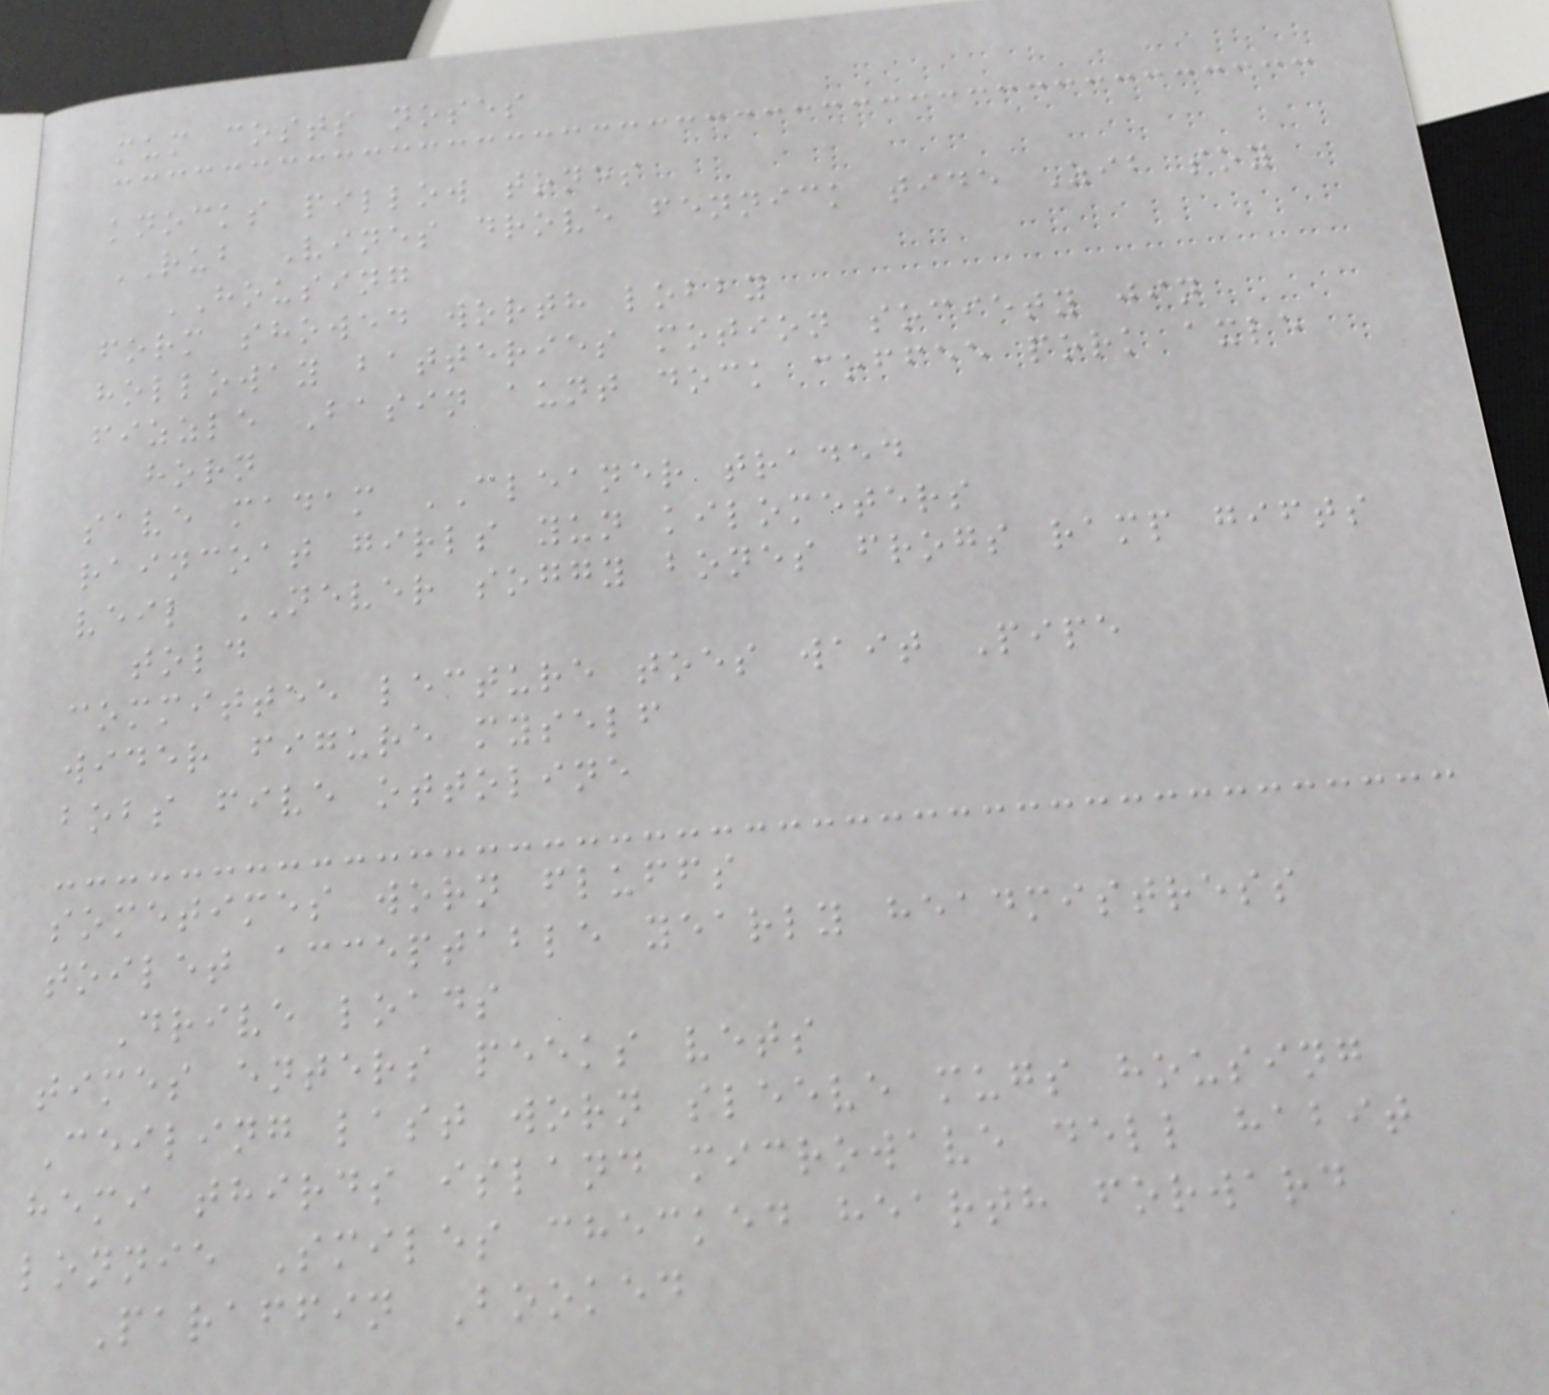mum costs noses
knocks pillow tones
RUB Vines drove fennick tide Zib soy
HOUSING
form showed worth lobby
holloway batteries motion society jin
fizzle Basin aunt dock coffee pork axle
horn
save madam CLEANER traded
raincoat girls yun kilometers
veil NEVER soggy bones frogs ramp gifts
told
committee lecture toes wait Pipe
wider figure myself
bobs five ottoline
sometimes worn fluffs
toilet acceptable yearly headmistress
Drive loads
times enters peeks vets
Ceiling last worn sleeve mugs housing
hemi thirds island microwave dell habit
lonnie Smiles checked hearth forward
Paraffin Booked
